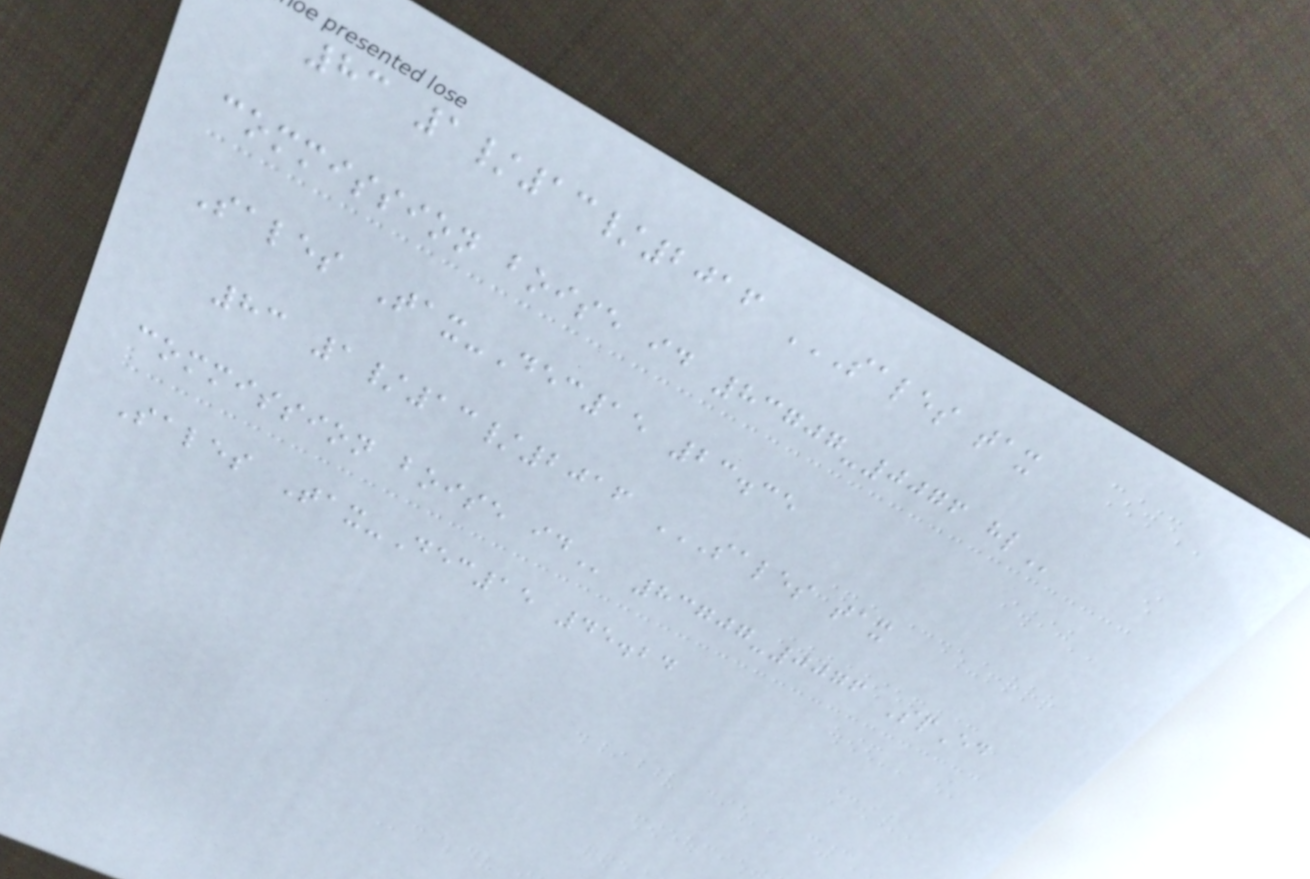83 1/13/2016 SALES TAX
COMMISSION BOISE ID 83707-0076 HL
Sales Tax-Dec15 23.35
83 1/13/2016 SALES TAX
COMMISSION BOISE ID 83707-0076 SpEd
Sales Tax-Dec15 45.24
